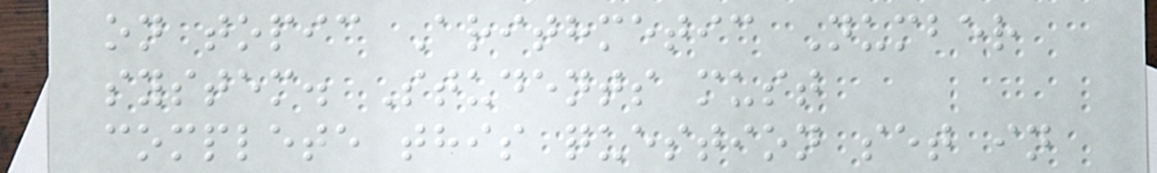on topic Arithmetic Number
system. Students must
complete this question set in
